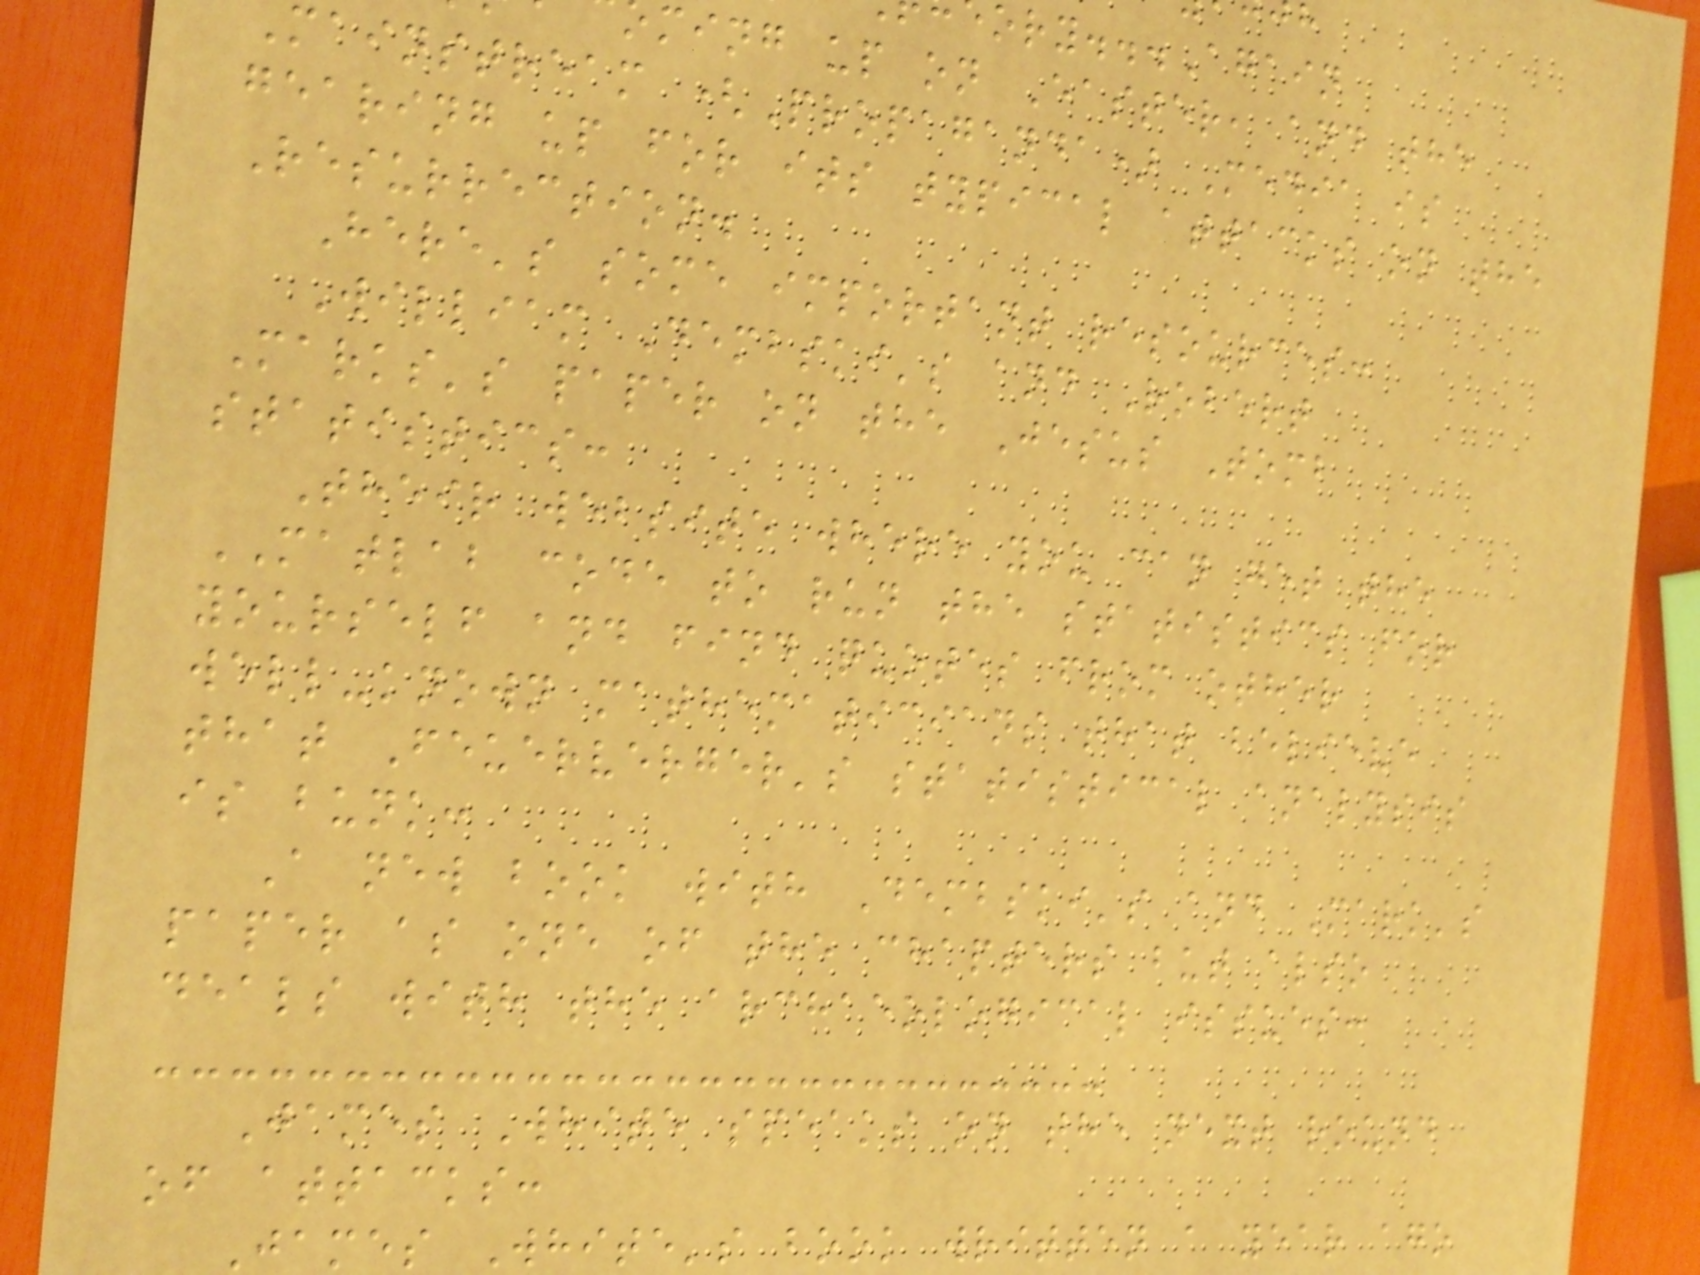ory...Again
ming up on Easter, and the
mainstream (Propaganda) Media is
gearing up for its typical attacks on the
Resurrection.
Here's some important resources:
William Dembski's and Robert
Marks's paper on the Jesus Tomb
statistics:
Their website where you can get the
MATLAB code to run the statistics for
yourself and find quotes from other
well-known mathematicians that believe
that Feuerverger's statistical analysis
is bunk:
A new book with Dembski's and Mark's
paper as one of the chapters but also
deals with the archaeological issues:
James White speaks on the next round
of attacks:
James White's book written a year ago
